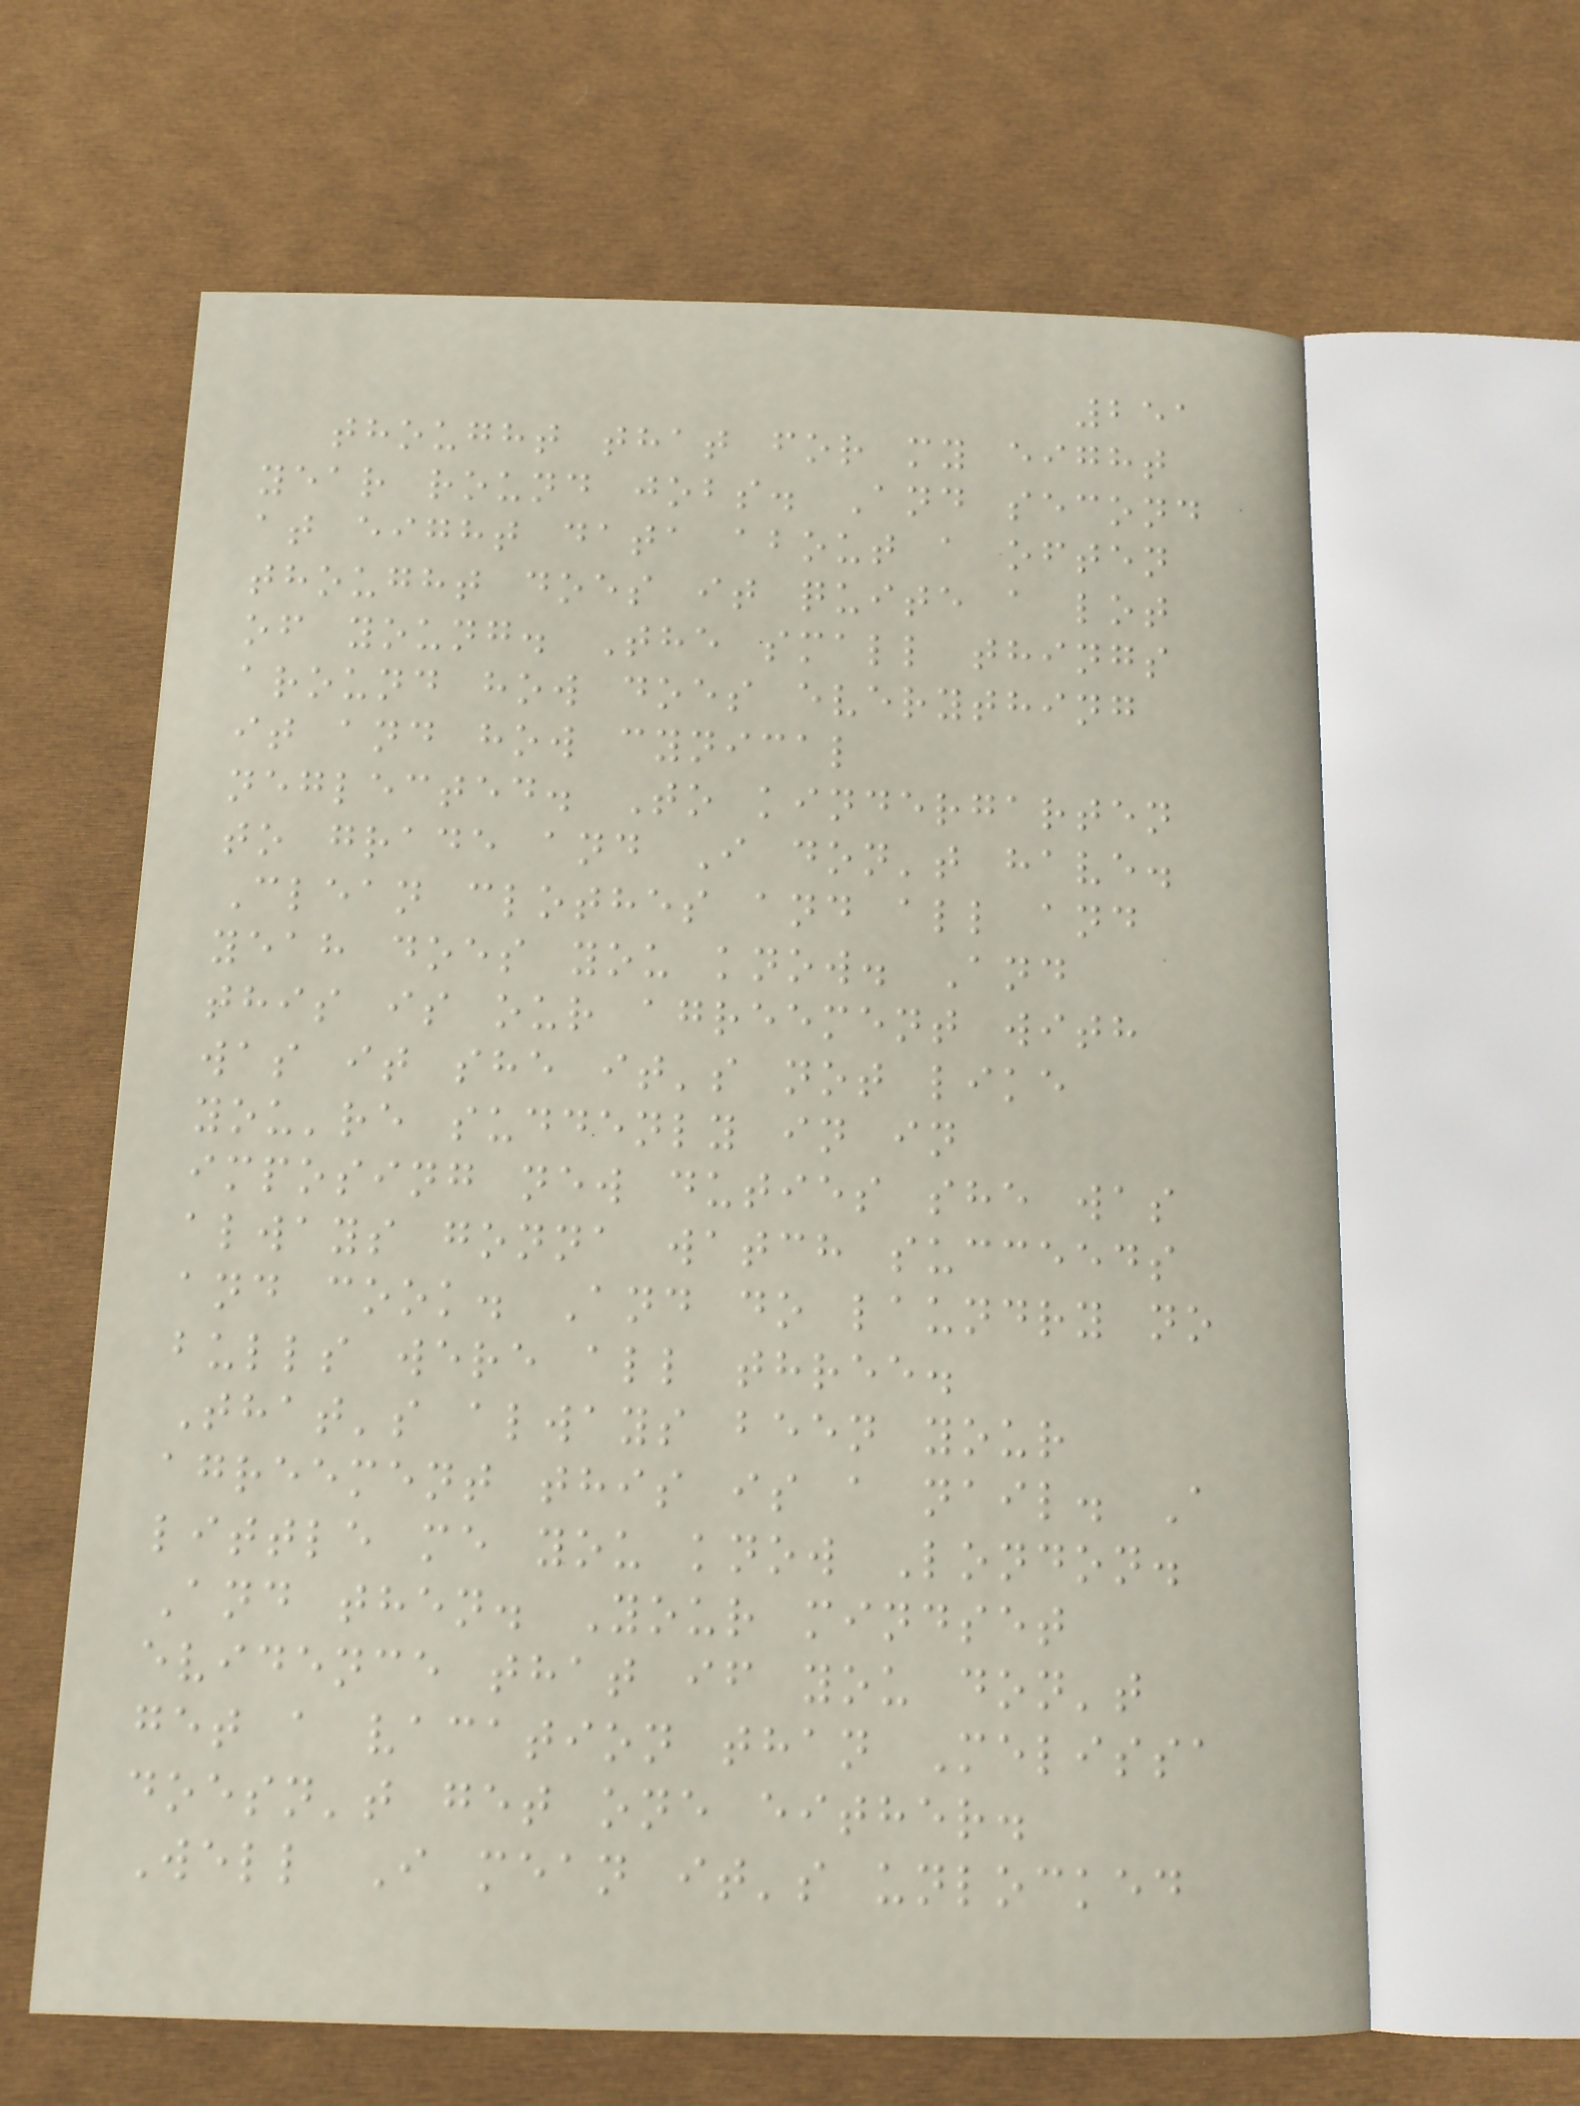251
thought that for my eight
year round jobs. And second
at eight data about a often
thought does it quite a lot
of young. The small things
around how does everything
it and how cynical
neglected. To kindergarten
to grade and I don't have.
Clean clothes and all and
yeah does you know. And
this is our agreement with
was it she it's not like
you're suddenly in in
imposing new duties she was
always gonna watch succeeds
and cook. And do laundry no
bulls were all three.
That's always been your
agreement this is a nail. A
little me you know London.
And then. Your mindset
evidence that if you don't
get a vacation than Melissa
doesn't get one either.
Well I mean it's unlocked
